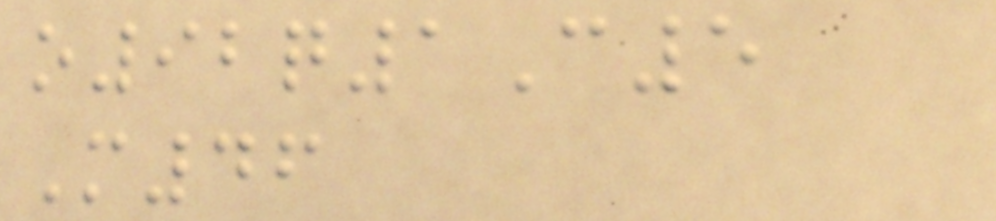o92q1C5
M46
